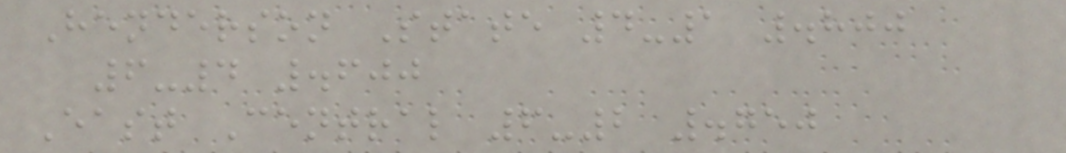Henderson State 4-1 .800
6-4 .600
East Central 6-2 .750
